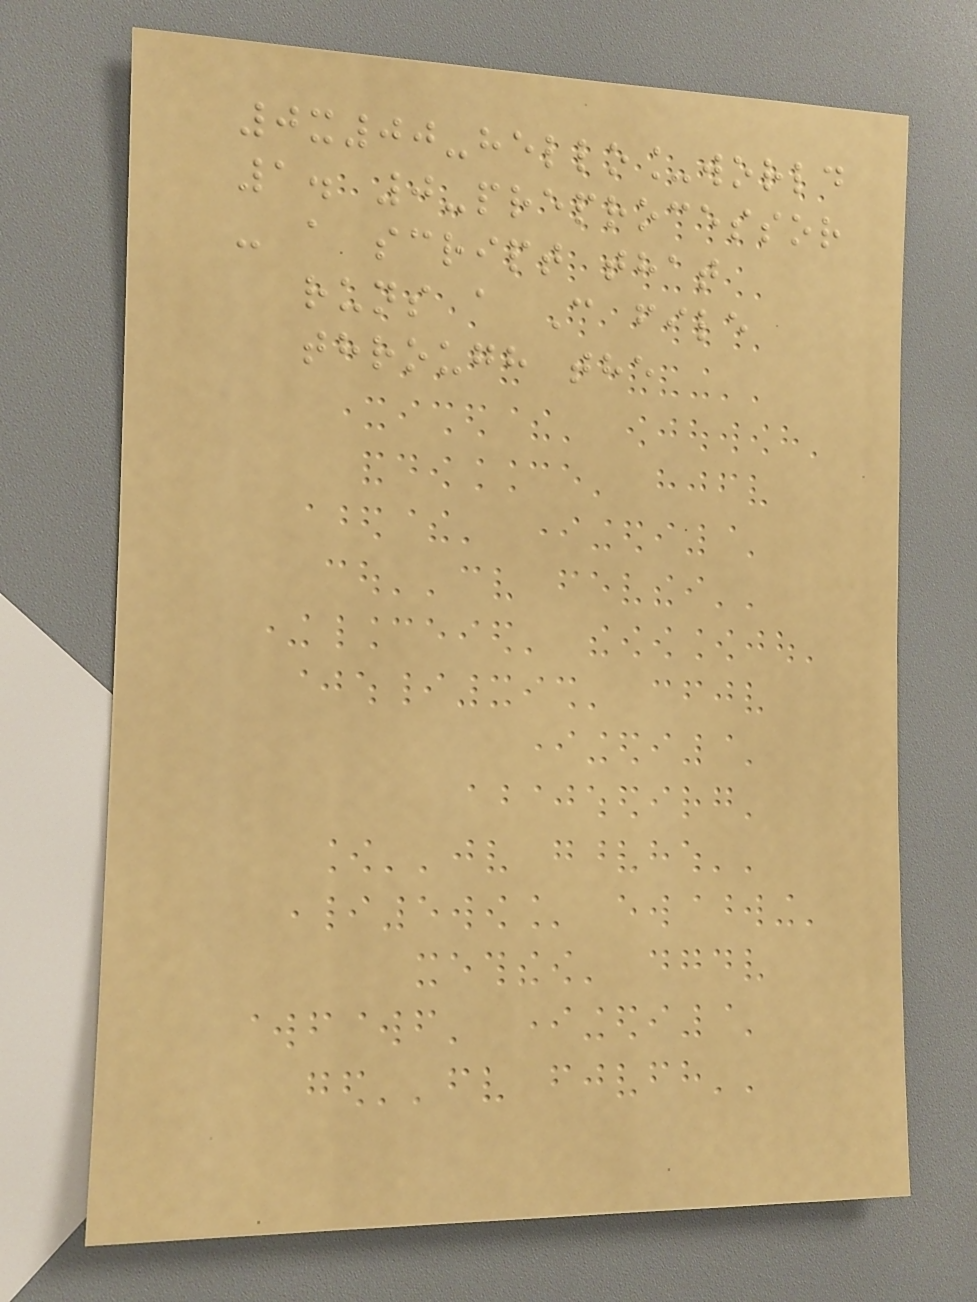0x00-hello_world
1. 0-preprocessor
- a script that
runs a C file
through the
